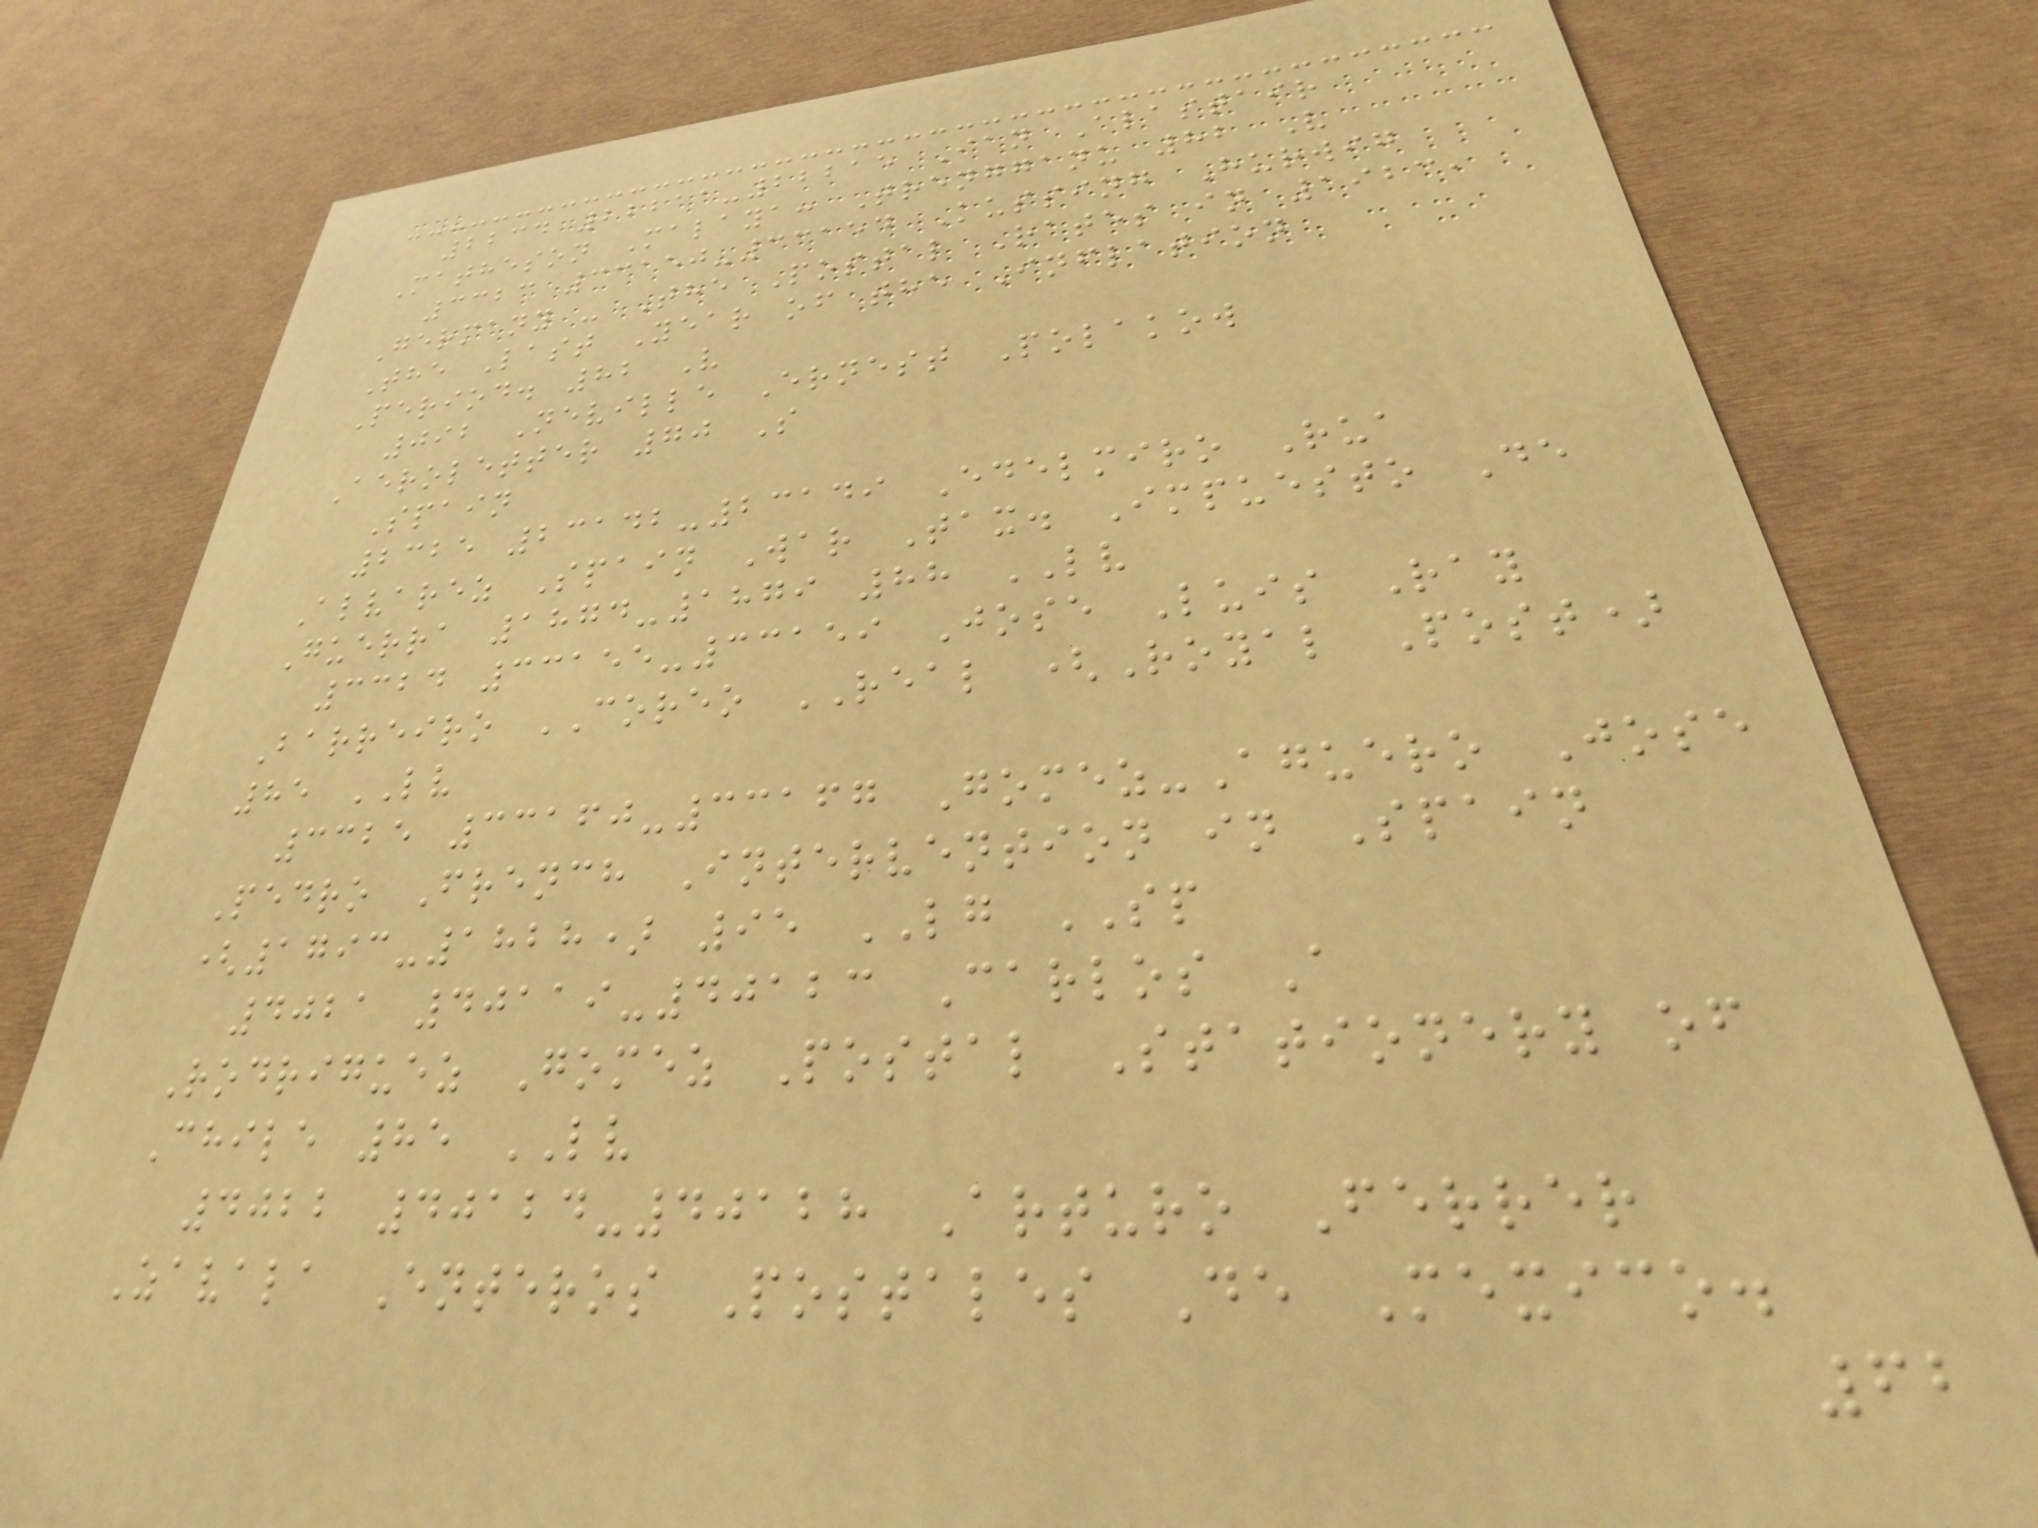2234 22211-22215 Ian Alastair
Matheson Malaya: Trengganu 82 V
3323 33150-33154 Kussing Hurwig
Germany - The Postal Rates in 1923,
The Last Year of the Inflation
Period. 82 V
092 Neville Ernest Polakow
Aeroletter 70 S
Spain
2325 23142-23149 Edelmiro Rua
Alvarez Spain War Tax. Impuesto De
Guerra 1874-1879 88 LV
3324 33155-33159 Jose Luis Ray
Barreiro COREO REAL (Royal Post)
85 LV
3325 33160-33167 Gomez-Aguero Jose
Pedro French Intervention in Spain
(1793-1828) 95 LG SP
4021 40119-40123 Carlos A
Rodriguez Gomez Postal Stationery of
Chile 85 LV
4022 40124-40128 Arturo Ferrer
Zavala Enteros Postales De Mexico.
62
